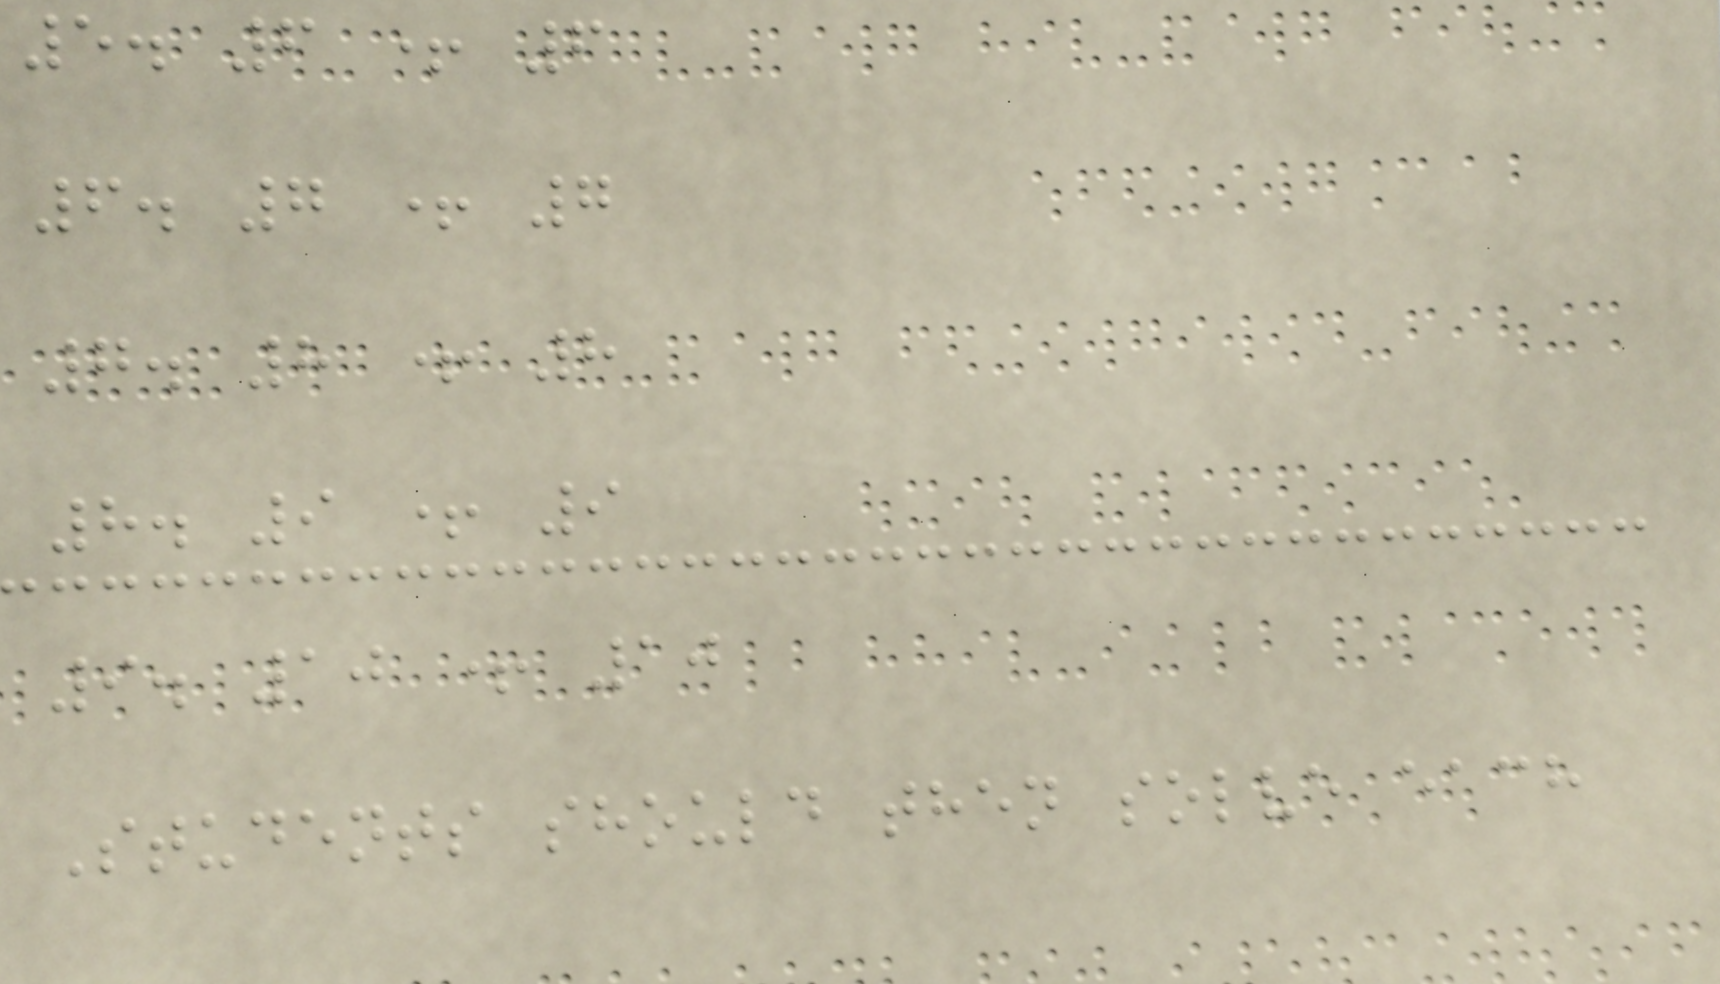5. 6 + 6
6. 7 + 7
7. 8 + 8
8. 9 + 9
9. 10 + 10
Students should then solve each
